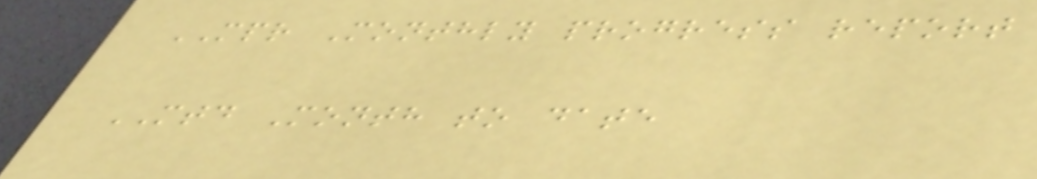MPR Monthly progress report
MTD Month to date
